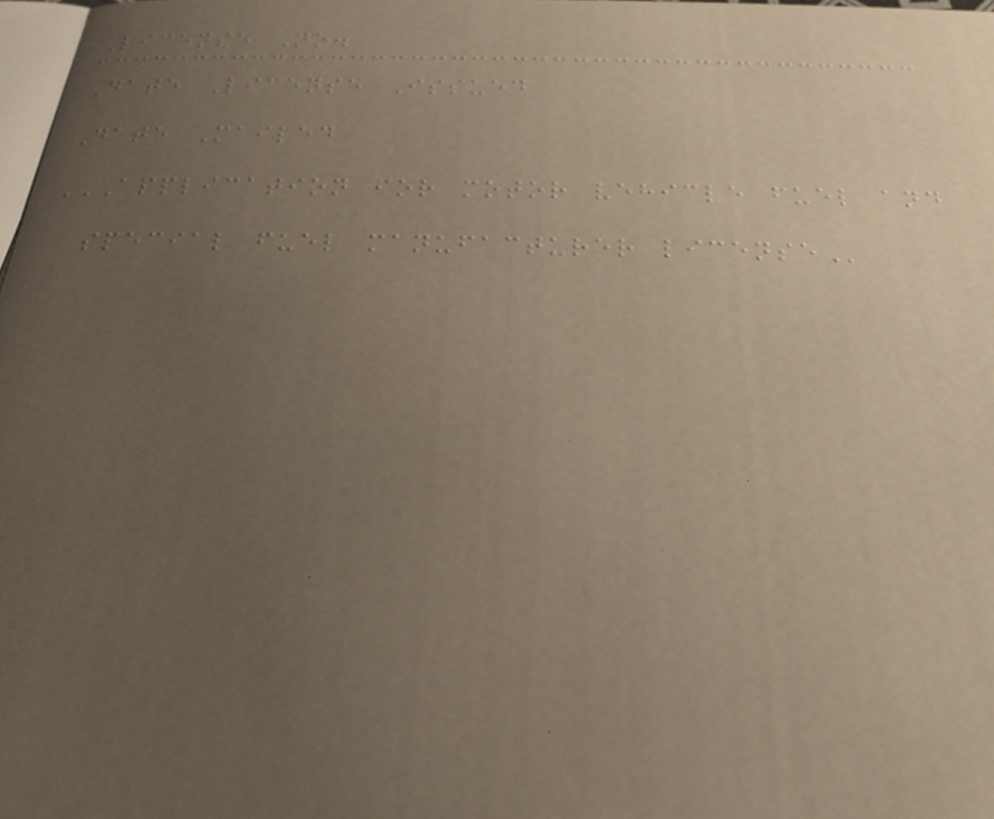License No.
Date License Issued
Date Mailed
APPLICATION FOR MOTOR VEHICLE FUEL AND
SPECIAL FUEL MANUFACTURER LICENSE
